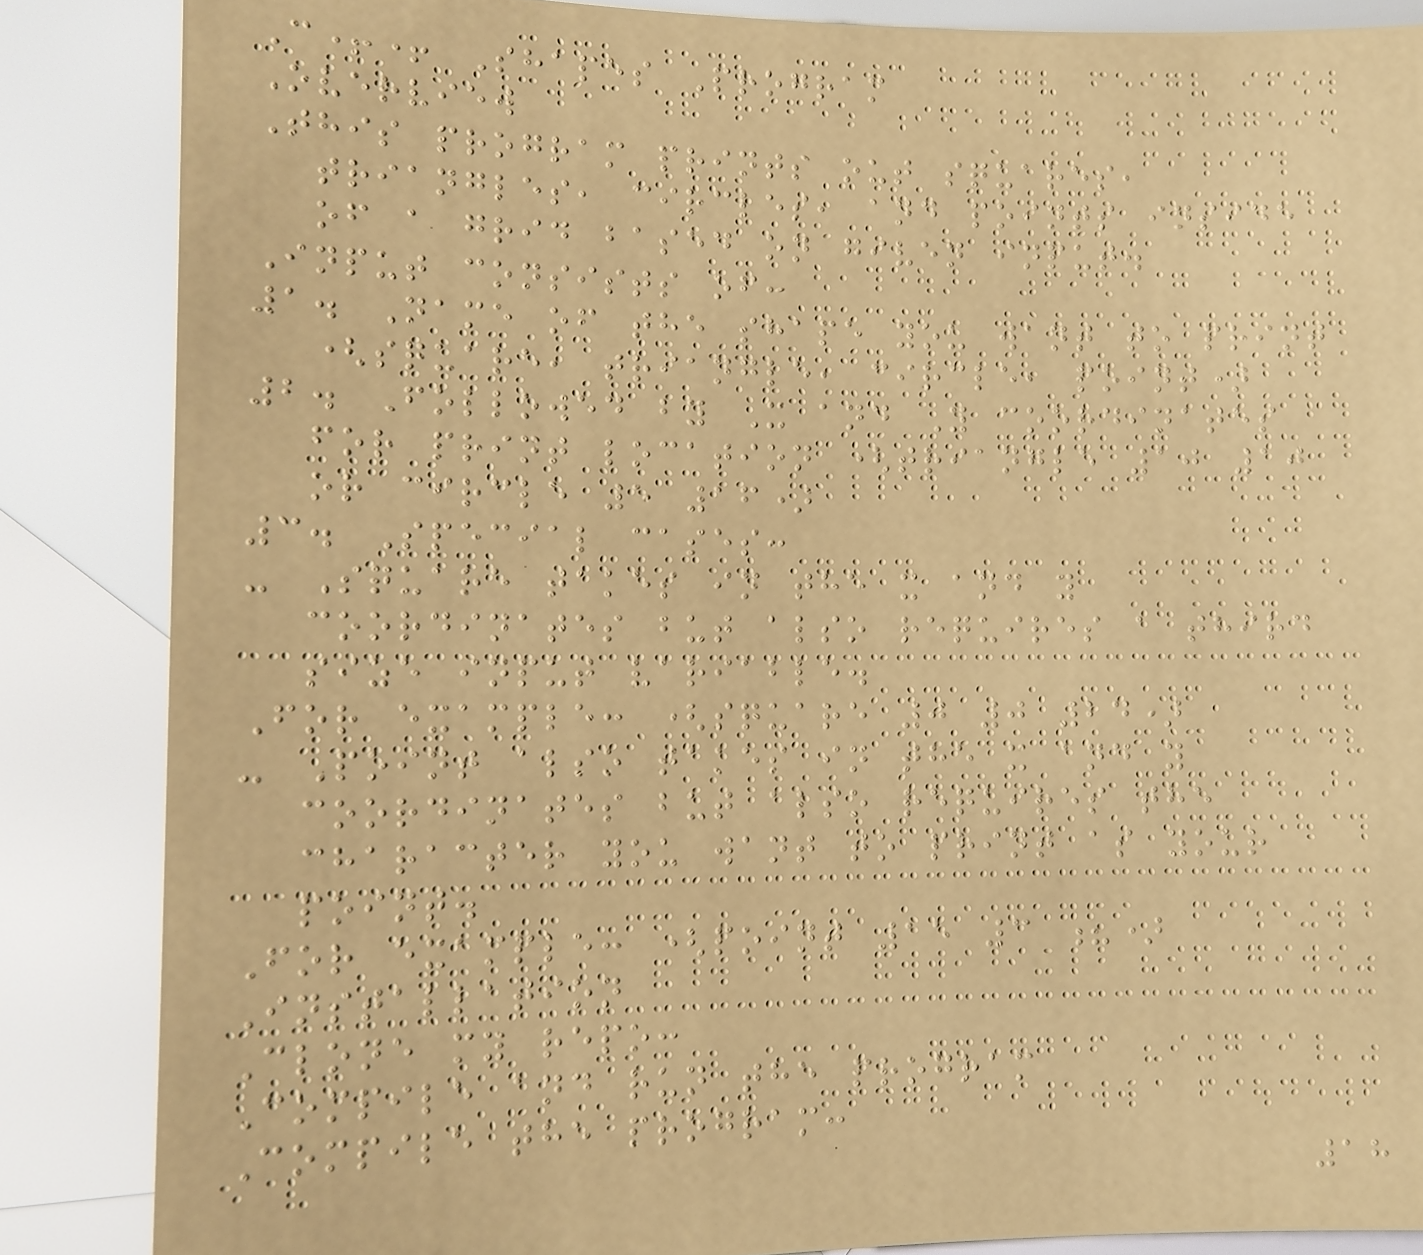C++ Shapes Program
Overview
This program prints out squares,
triangles, circles, and points inside
of a grid based on given input.
Input consists of:
1. Name of the shape you want to print
(square, triangle, circle, point)
2. Followed by X and Y coordinates
for print location (triangle 10 10
or circle 5 16)
3. Special cases:
- Square takes in the x and y
coordinates but also requires a third
size input variable.
For example: (square 0 0 24)
- Point also takes in the x and y
coordinates but also requires the
character you want to print as your
point.
For example: (point 15 3 ?)
Installation
Clone my repo:
Compile and run the program
Compile the program:
18
